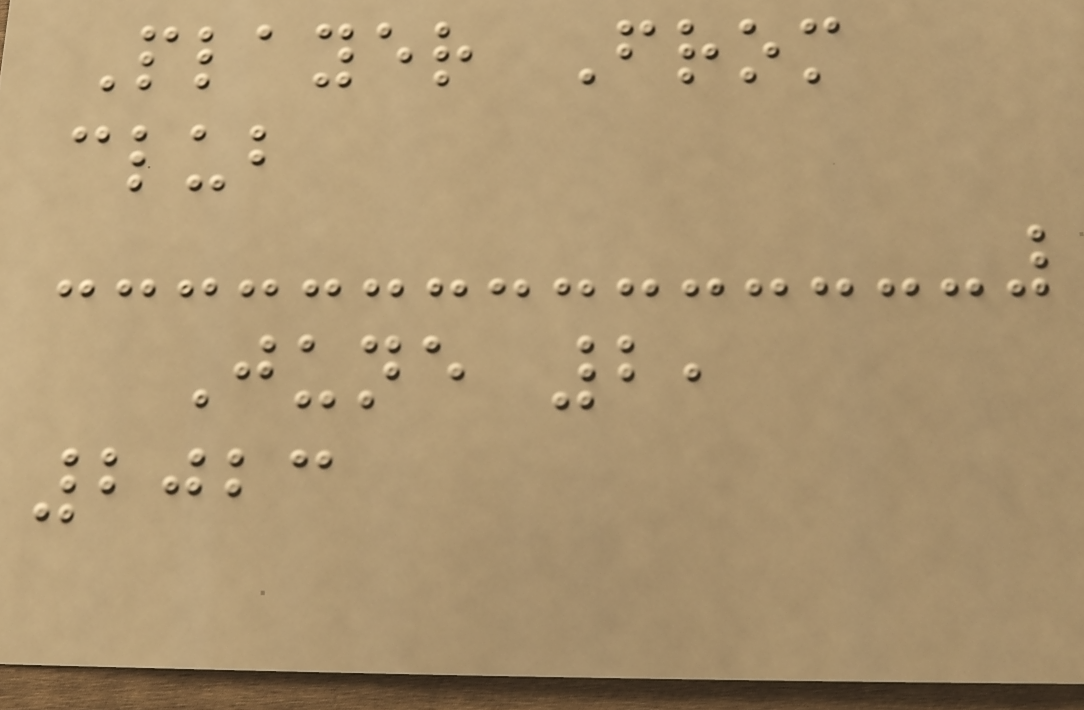Player From
club
June 2,
2023
